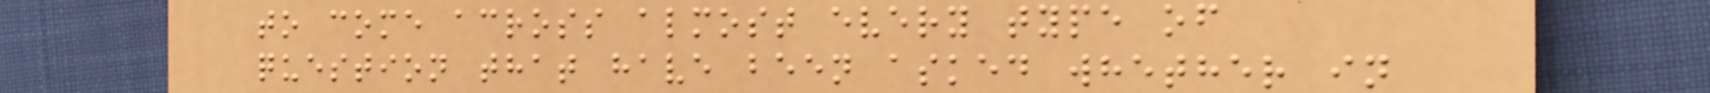to come across almost every type of
question that have been asked whether in
